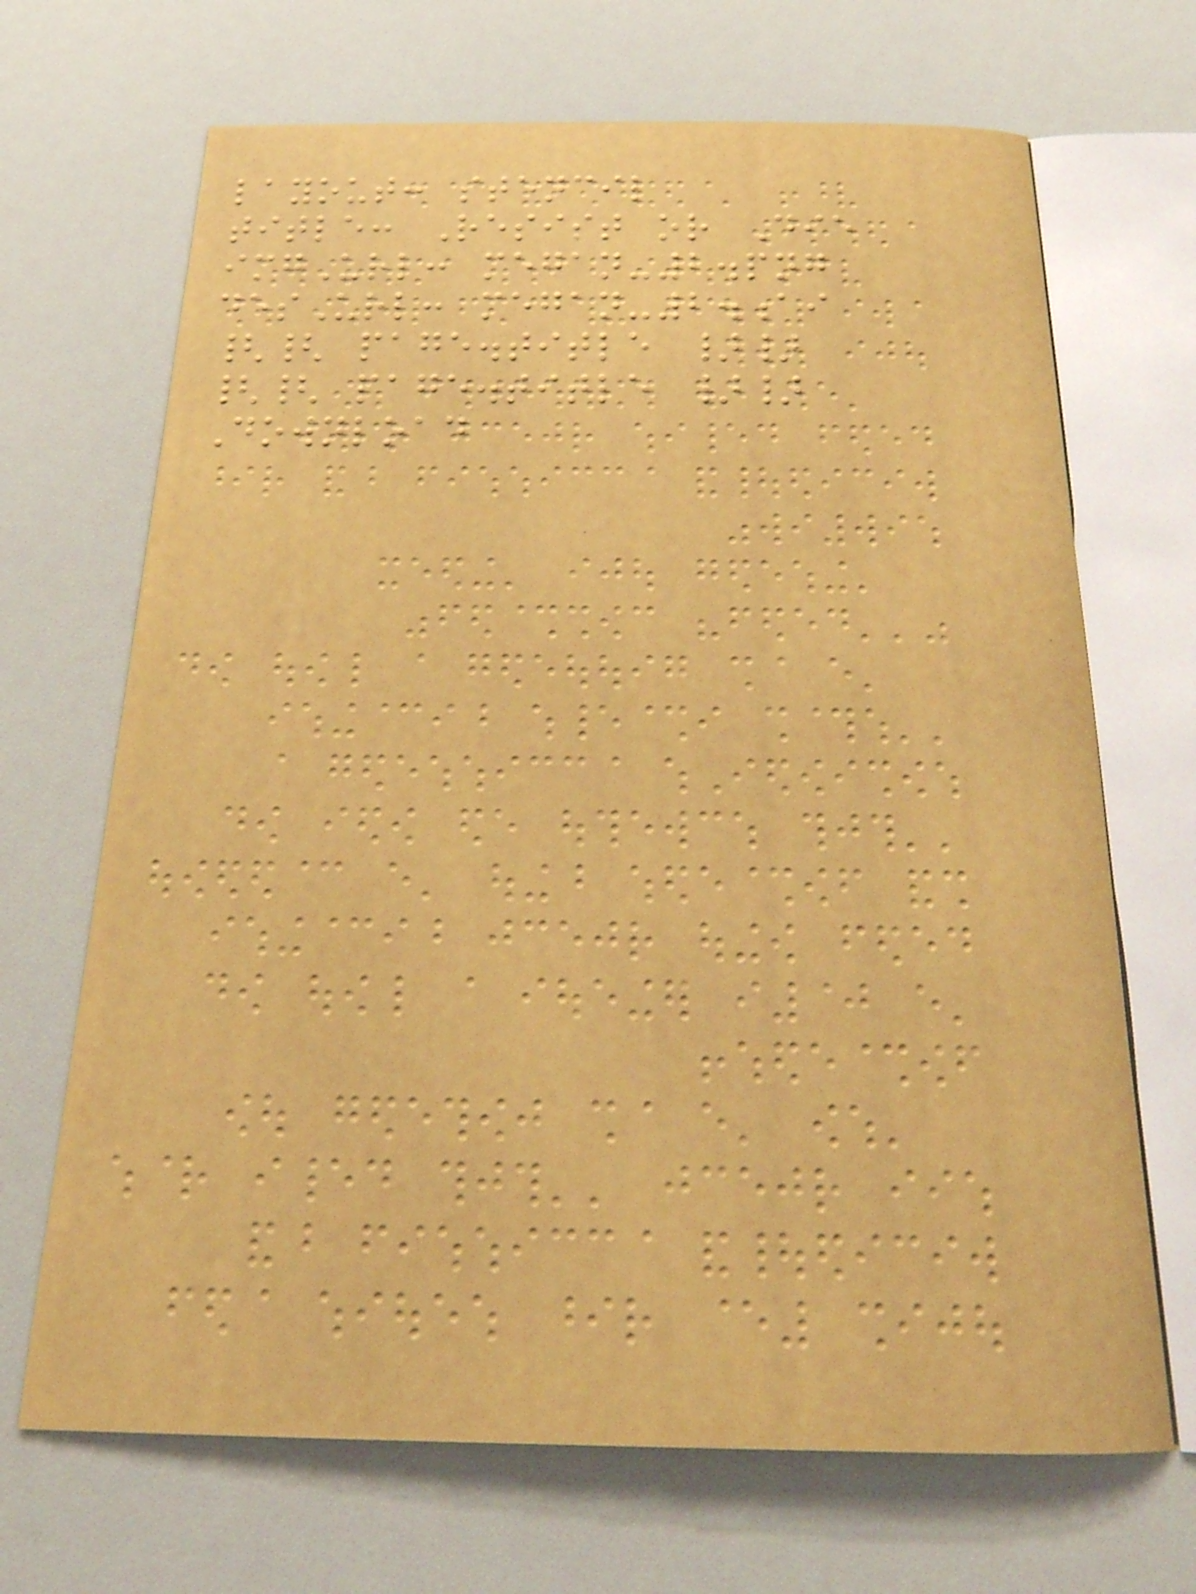layout: stencil
title: Resist or Die
imgUrl: megan-2.png
desUrl: megan-2.ai
{{ page.title }}
{{ page.title }}
Download
